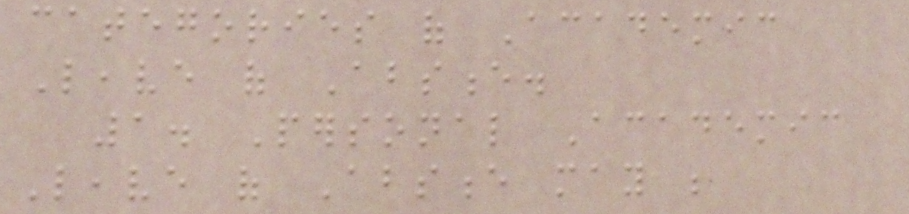categories of Academic
Leave of Absence.
1. Personal Academic
Leave of Absence may be
